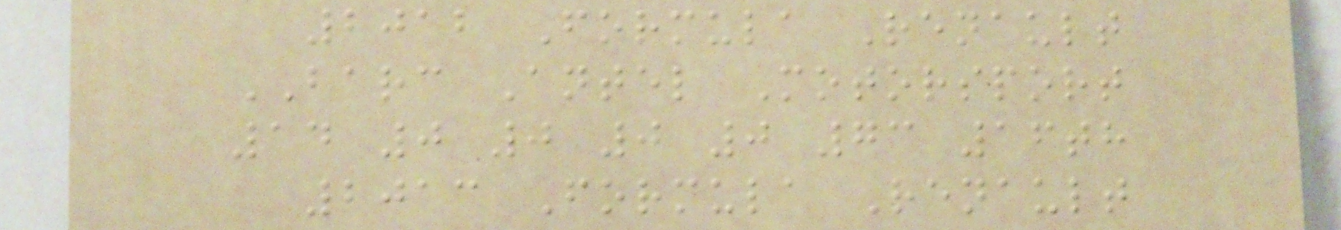2012 Formula Renault
BARC Antel Motorsport
14 0 0 0 0 73 16th
2013 Formula Renault
